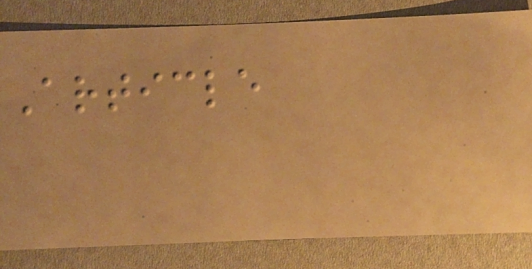Article
